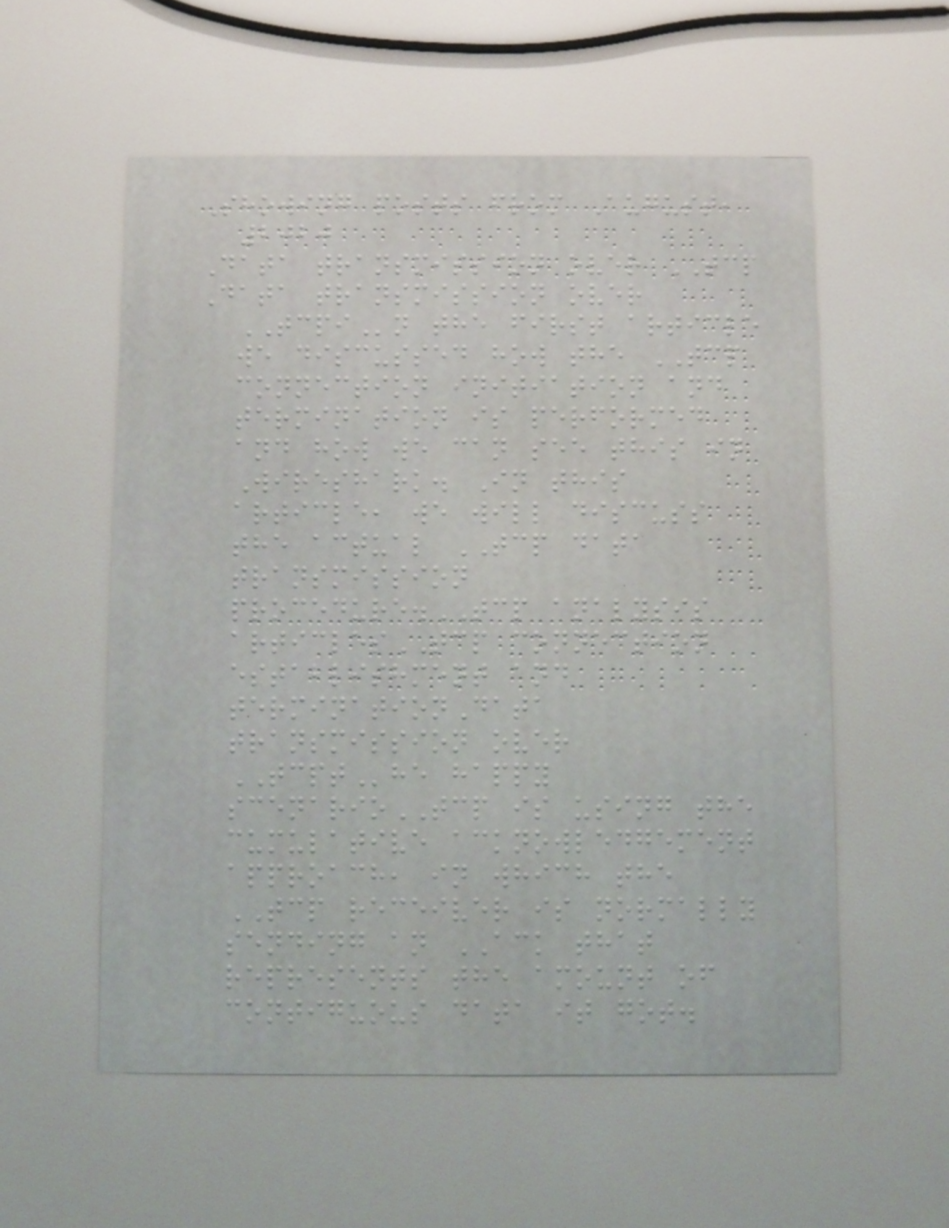Showing posts from August,
2020
Data transmission over TCP
Data transmission over
TCPIn the first article
we discussed how the TCP
connection initiation and
termination is performed
and how we can see this in
Wireshark. In this
article, we will discuss
the actual TCP data
transmission
procedure.TCP analysis
articlesTCP connection
establishment and
terminationData
transmission over
TCPThe happy
scenarioTCP is using the
cumulative acknowledgement
approach, in which the
TCP receiver is normally
sending an ACK that
represents the amount of
contiguous data it got.
